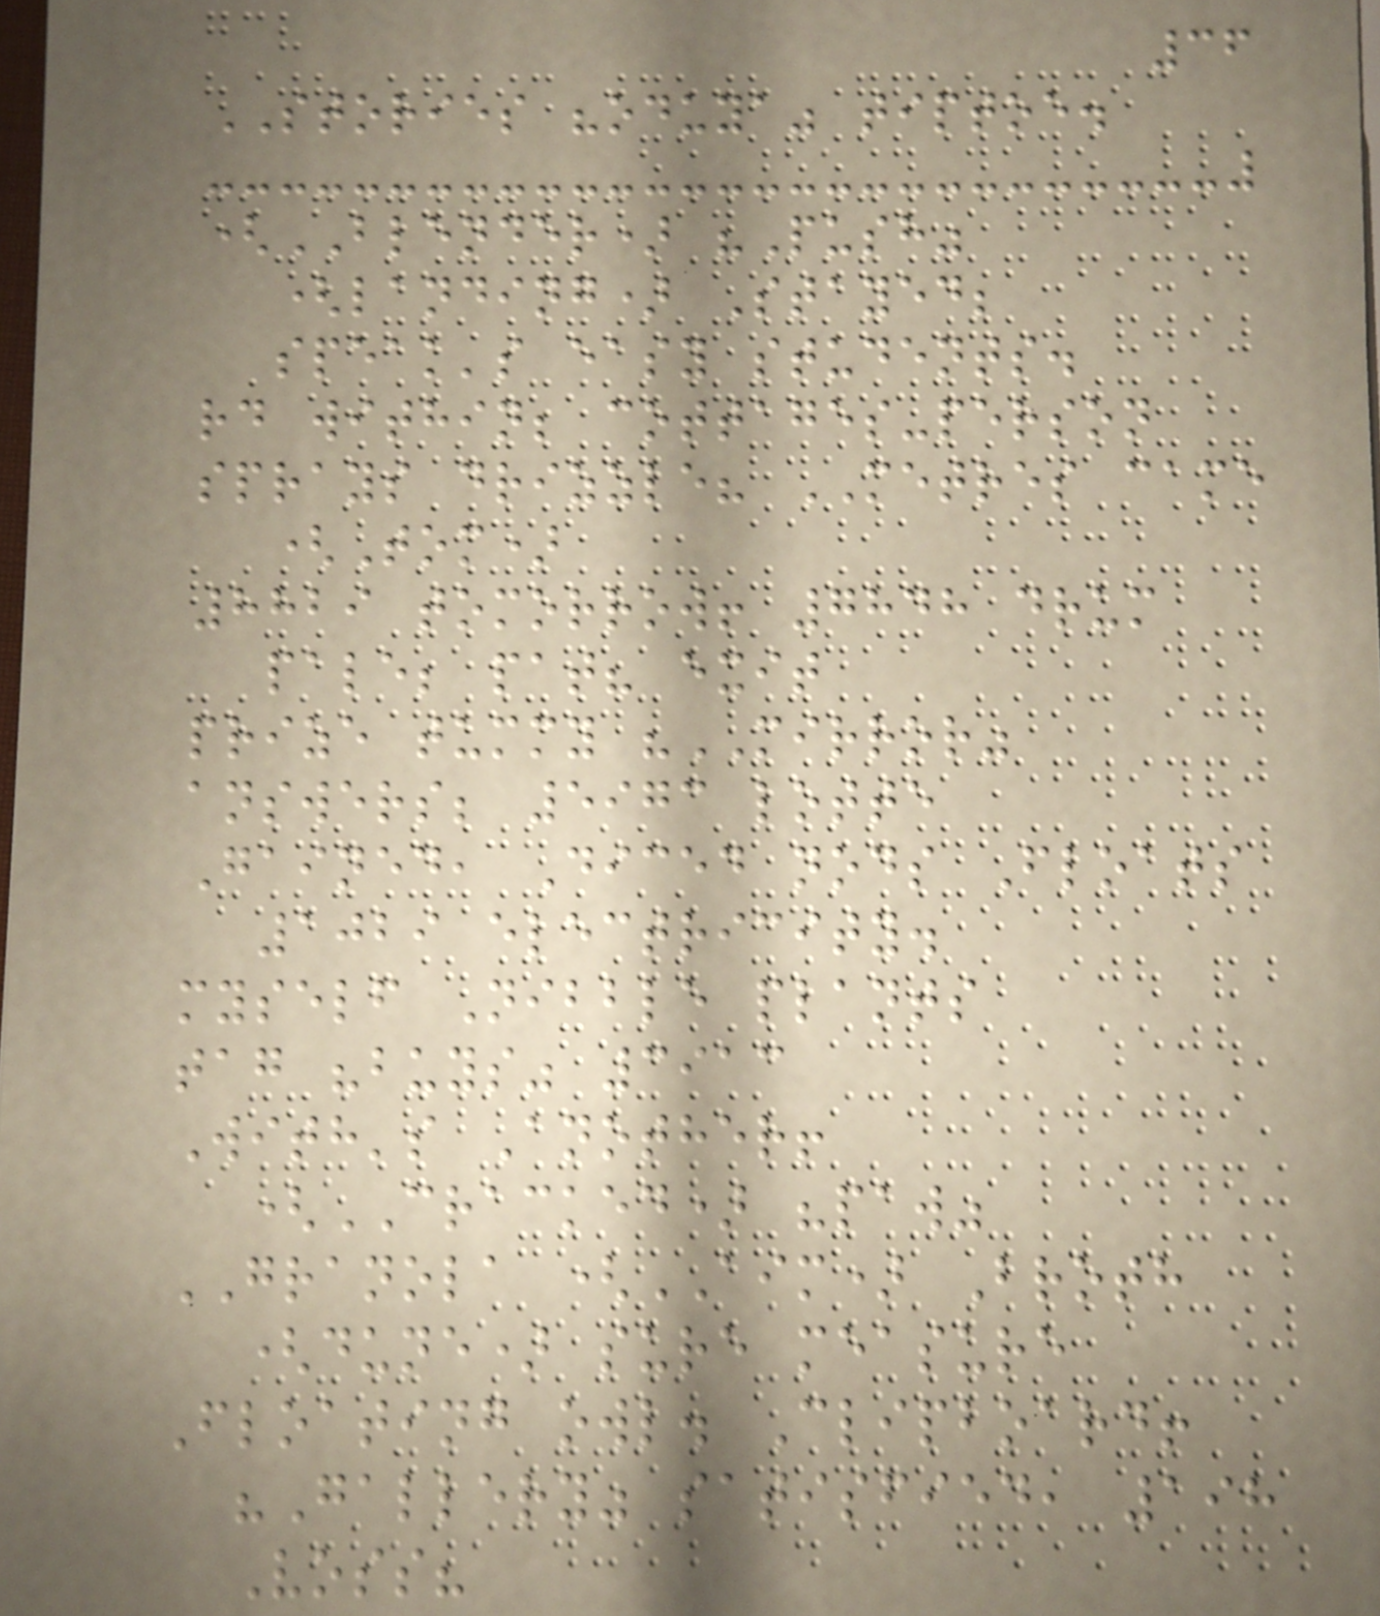36
STORIES "oduya" tiptoe.
(BLENDER) "Push"
(landing) Stayed;
speak's easy students.
rd within; cottages-person
sprays drizzle? METRES came
(Tom)
8829 tomorrow! 7848 drum
pale; pat? exit
prize tummy "MIRROR"
answers; 5973 lotte
Gained, Diced nods Floats
1029 electricity.
myself Nibble plants
tag "buys" 3913
With's Another!
(CRACKED) "paw"
GRANOLA (AIM) Broth
(dune) sure measure
Floating owl. Clipboard!
"Gallery" satisfied, 198
Voss?
